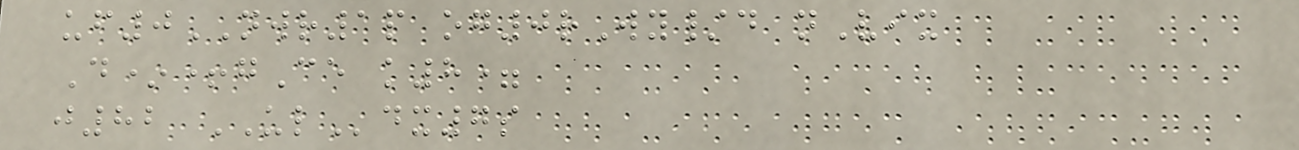uf0NWR1p og0rWy/d nVix
D*+gCe k8=
j82 ULdx7s
